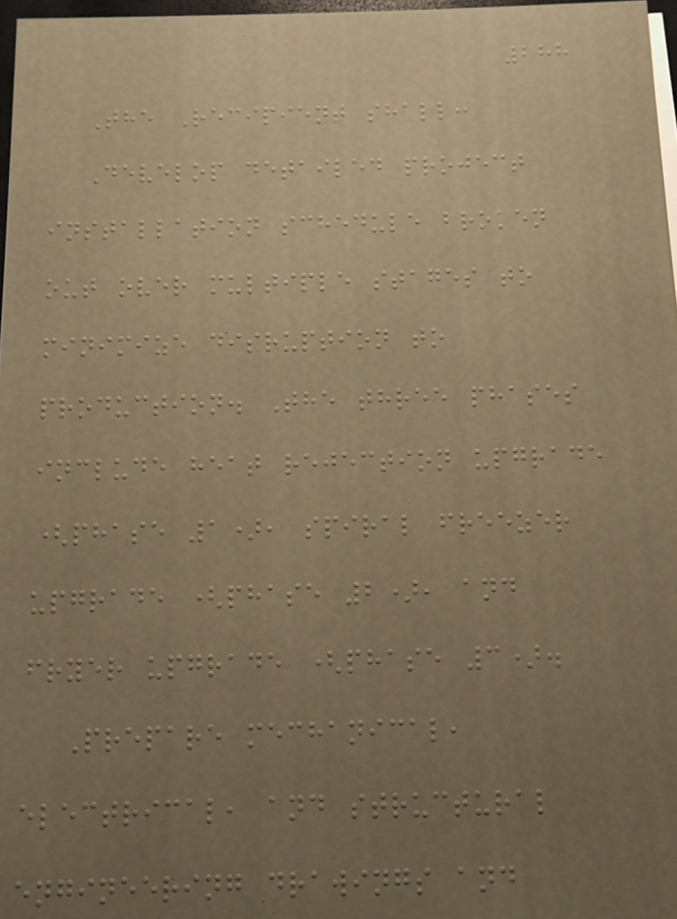288
The Recipient shall:
Develop detailed project
installation schedule broken
out over multiple stages to
minimize disruption to
production. The three phases
include heat rejection upgrade
(phase 1), spiral freezer
upgrade (phase 2), and
fryer upgrade (phase 3).
Prepare mechanical,
electrical, and structural
engineering drawings and
